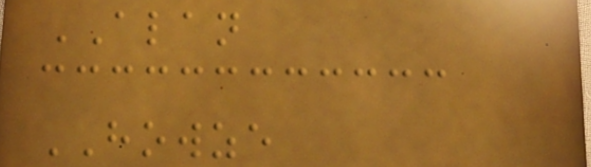ALAN
HOWZE
